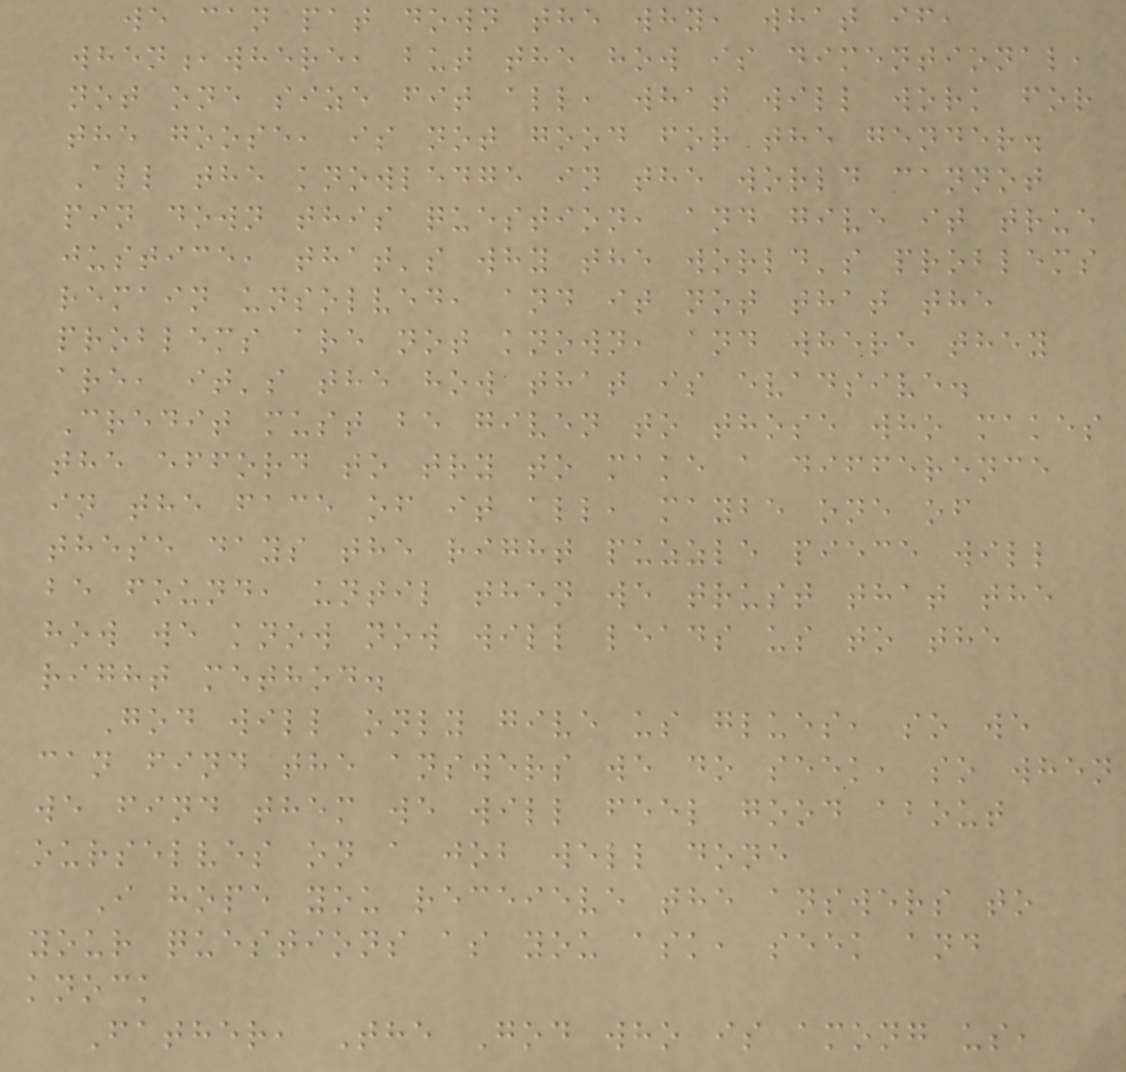we can pat down the why, what if,
when,where, but the how is dimentional,
not one size fit all, what will work for
the goose, is not good for the gender.
All the knowledge in the world cannot
pin down this question, and give it true
justice, that's why the world's problems
remain unsolved, and it not that the
problems are not known, and where they
are, it's the how that is evadsive.
Credit must be given to those who makes
the efford to try to make a difference
in the face of it all, maybe one of
these days the right puzzle piece will
be found, until then we trust that the
how we know now will leads us to the
right method.
God will only give us glues, so we
can find the answers we do seek, so when
we find them we will feel good about
ourselves on a job well done
I hope you receieve the answers to
your questions as you ask, seek and
knock
Father, The God who is among us,
